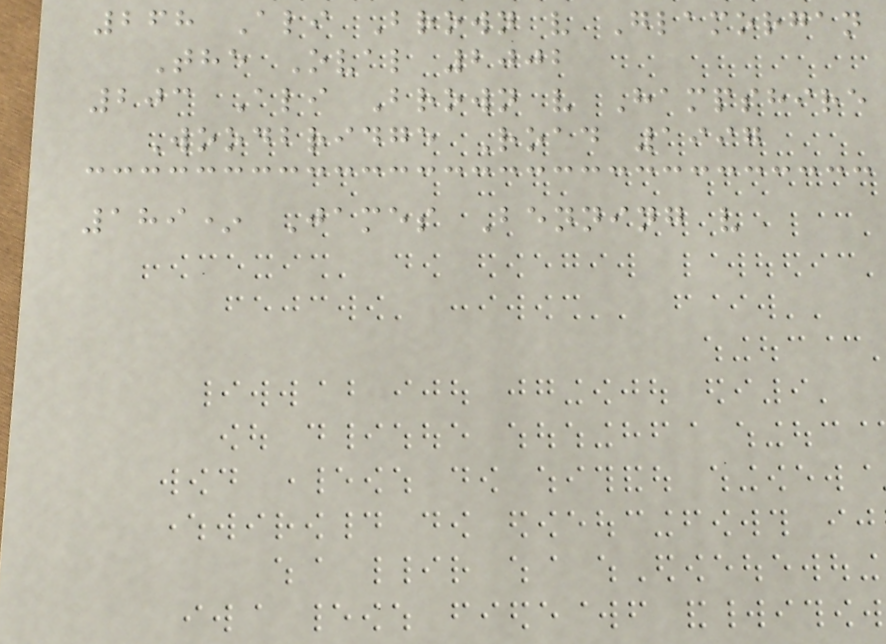268 Ali Brown v Glamorgan
The Oval 2002
203 Ali Brown v Hampshire
Woodbridge Road 1997
189* James Benning v
